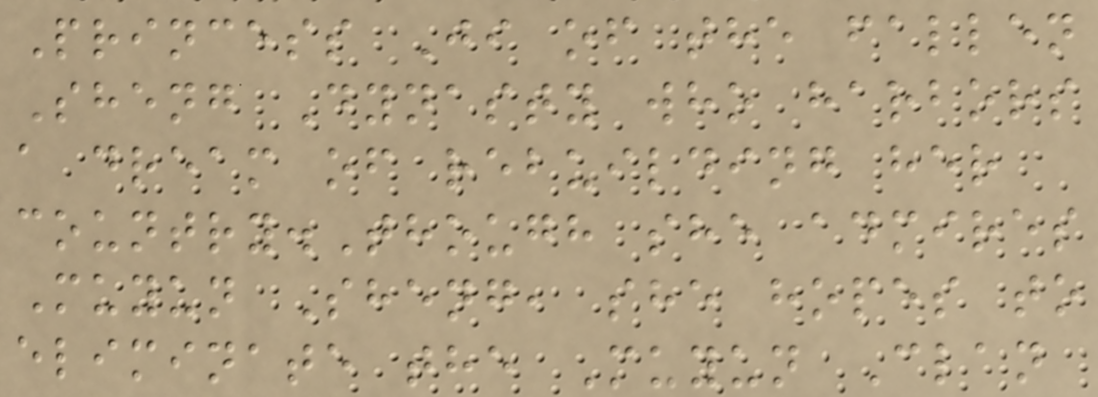Princess Ji of the fallen
Sheng Dynasty who harbors
a dream of rebuilding her
country.Though she admires
Muyun Sheng, she hopes to
eliminate the Muyun Clan
